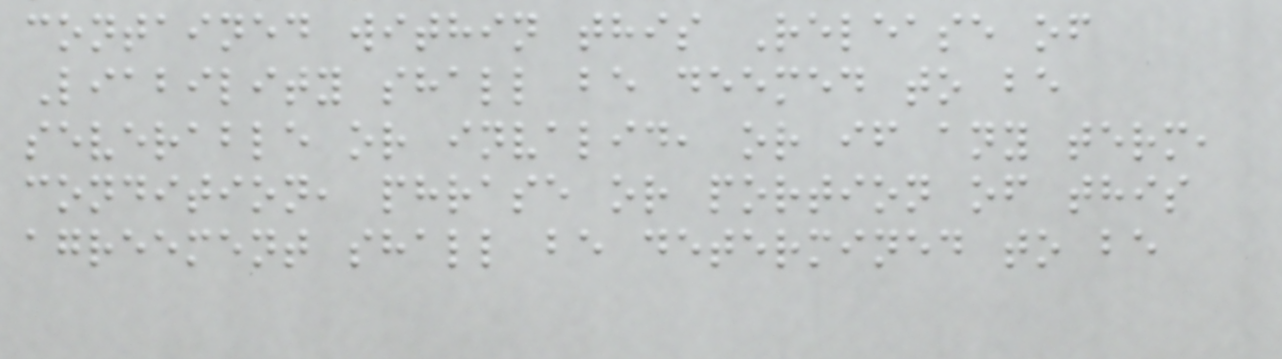contained within this Release of
Liability shall be deemed to be
severable or invalid, or if any term,
condition, phrase or portion of this
agreement shall be determined to be
